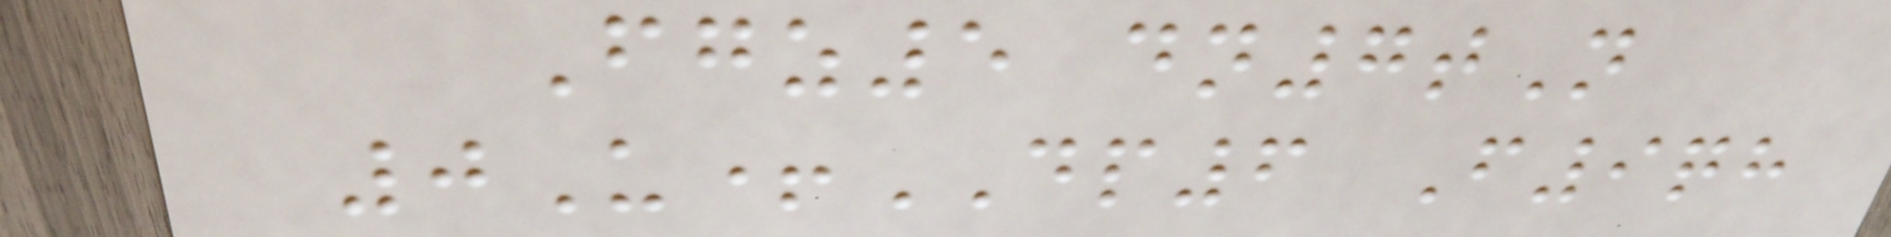Fgz5 dn7tN
0U+DP6 F9qh
